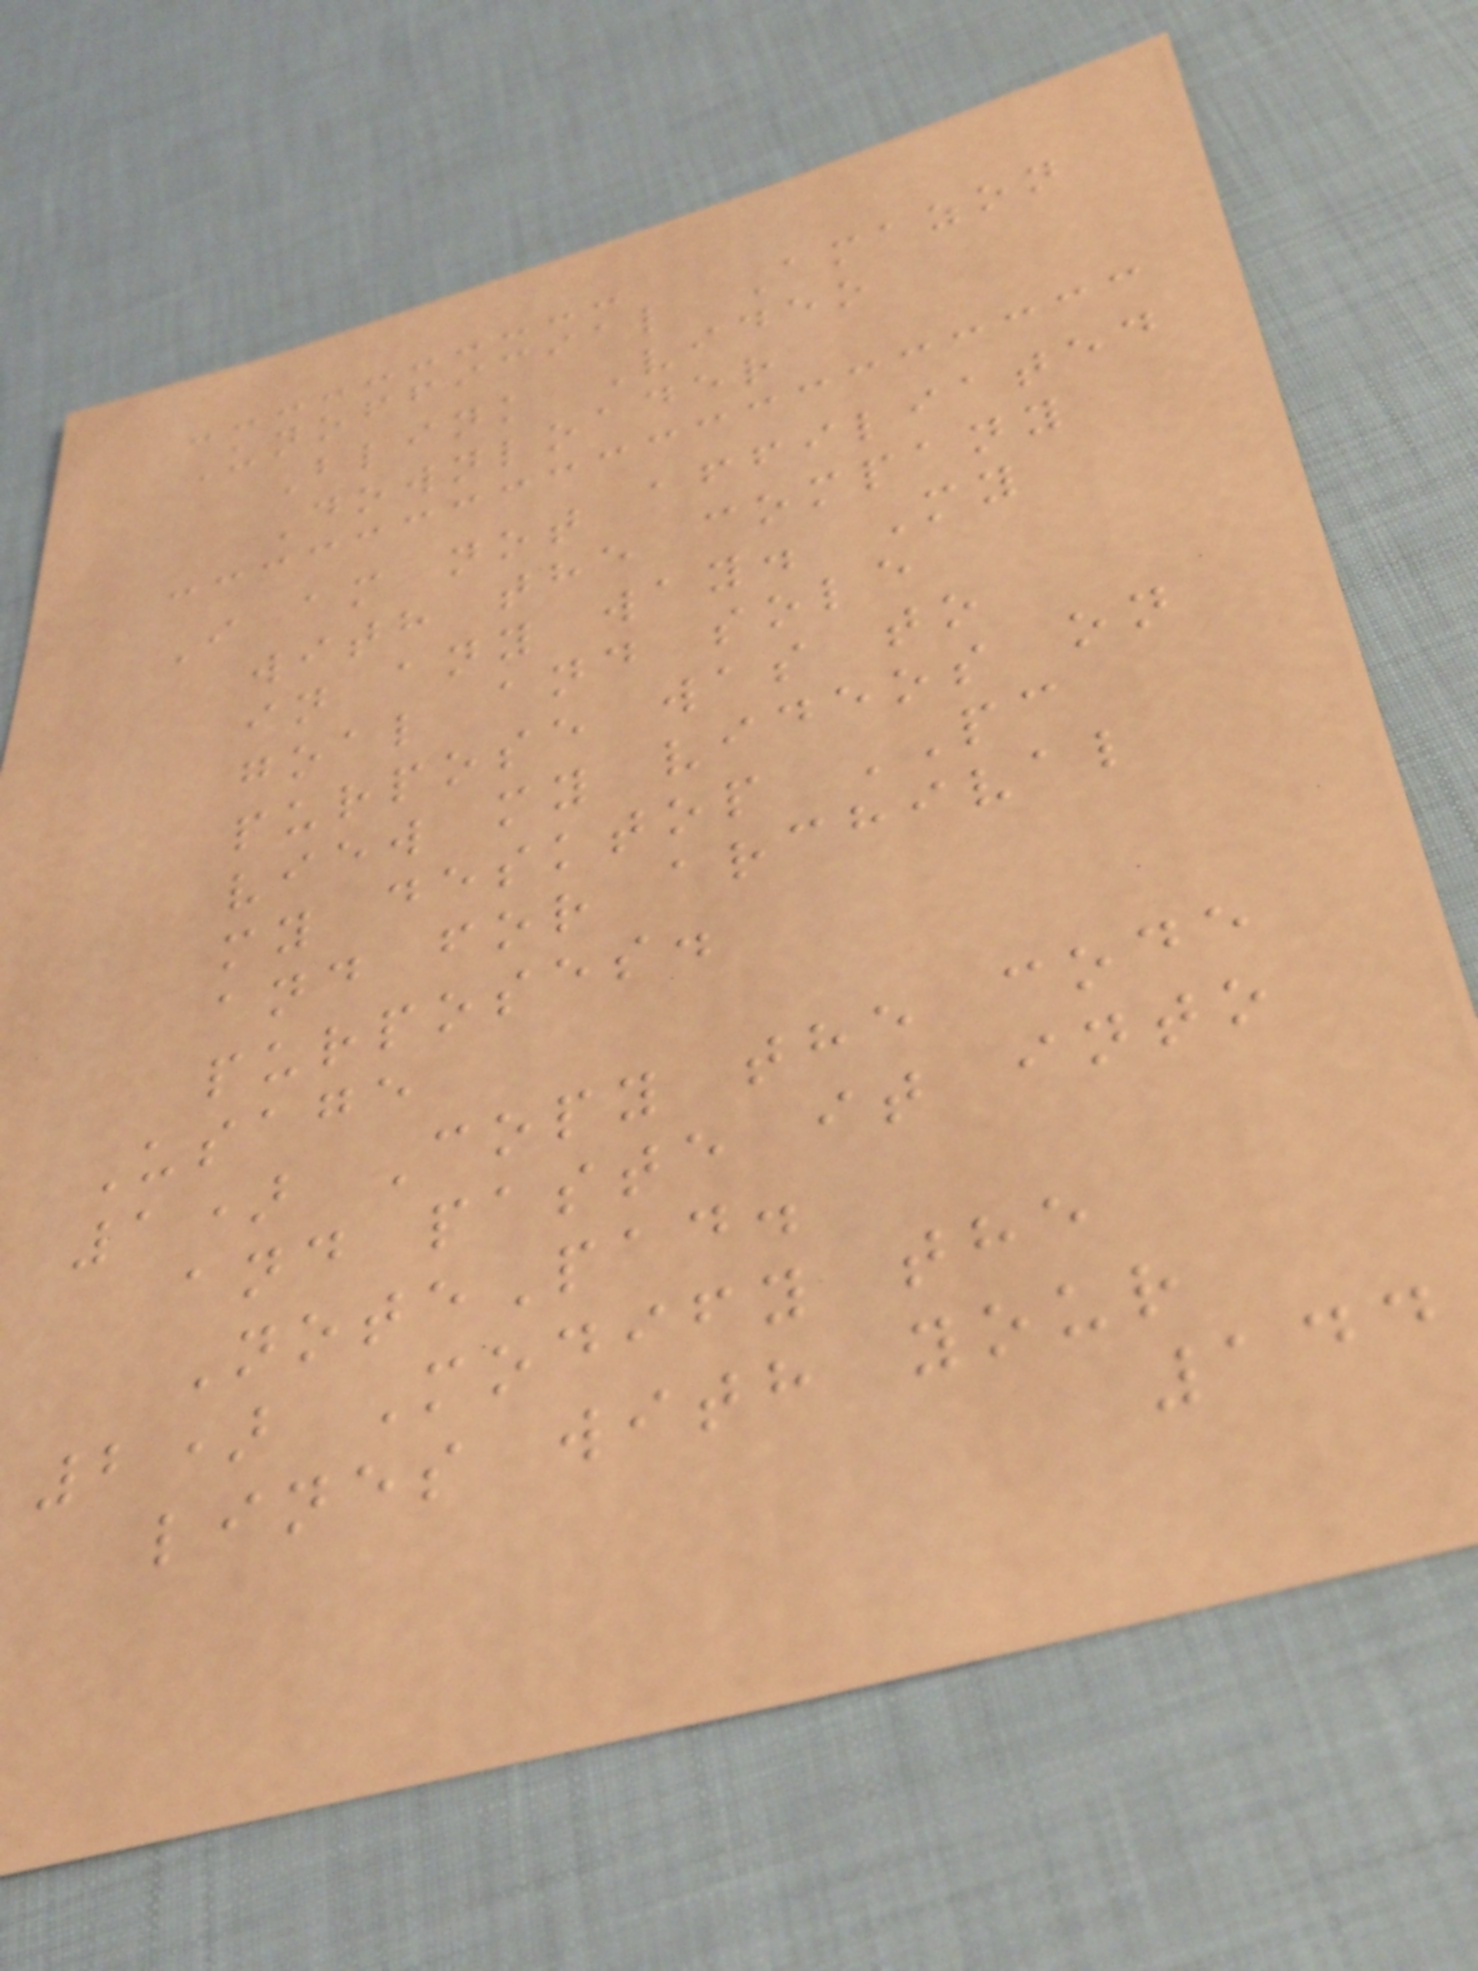Unofficial Amazon
Blink Video
Downloader
I am not affiliated
with the company
in any way. My
goal and sole
purpose was to
view my videos on
my desktop PC
and for archival
purposes.
Usage
1) Copy the code
and paste it into
NotePad.
2) Modify the
lines with your
144
